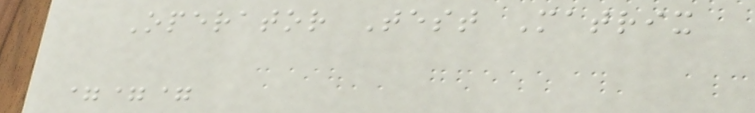Operator Test Matrix
===
